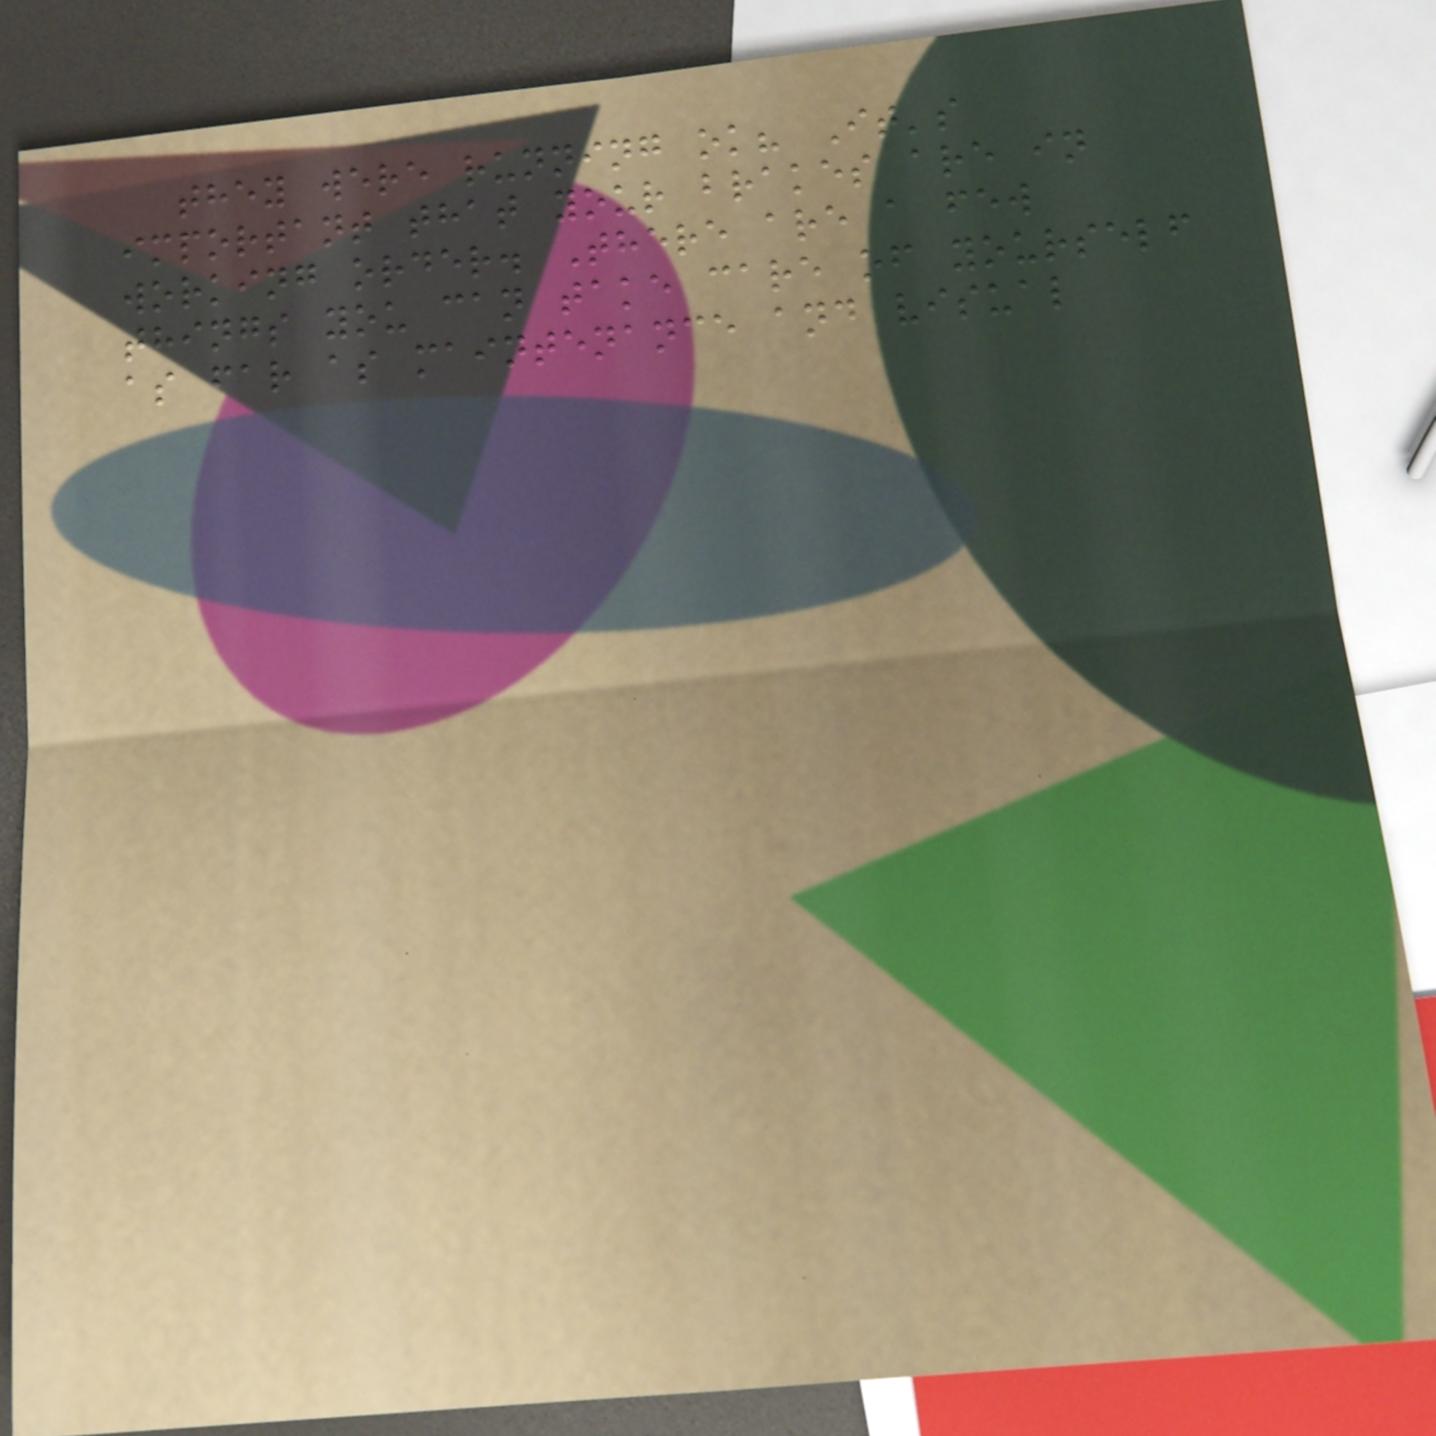they were running ok? It's
important that your brakes are in
working order. There are a few
things you can take care of yourself
as far as maintenance and visual
